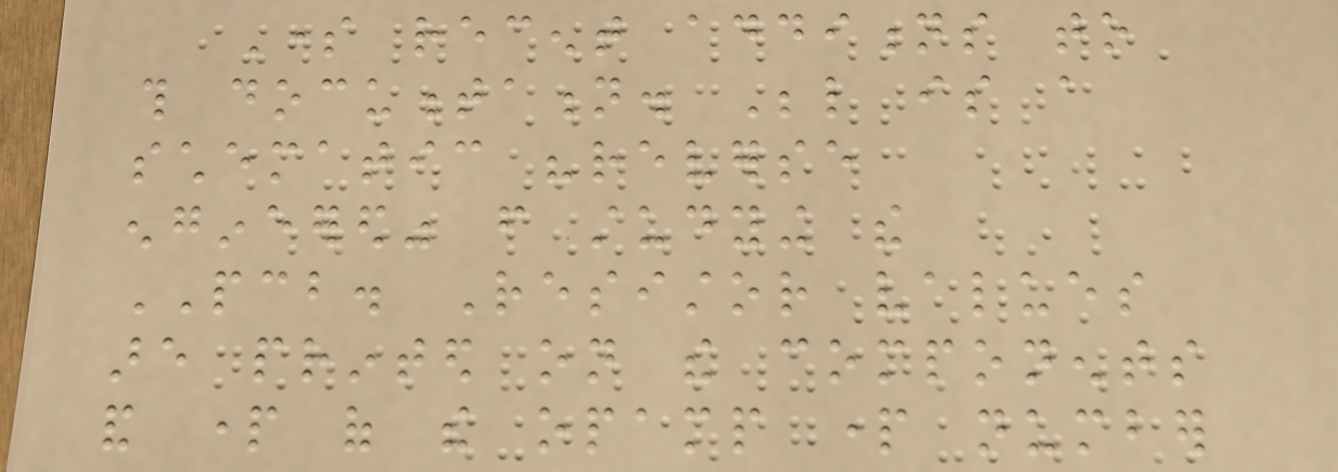Some recent additions to
this documentation. Below is a
schematic "reverse
engineered" from studying the
PCB. Resistor values
are printed on the components
and part of the opamp part number
